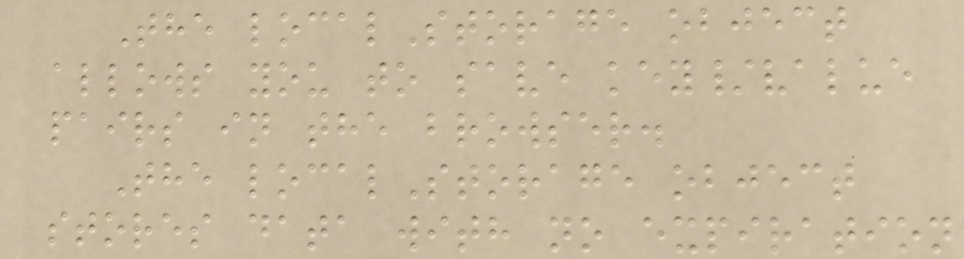The localStorage object
allows you to save key/value
pairs in the browser.
The localStorage object
stores data with no expiration
